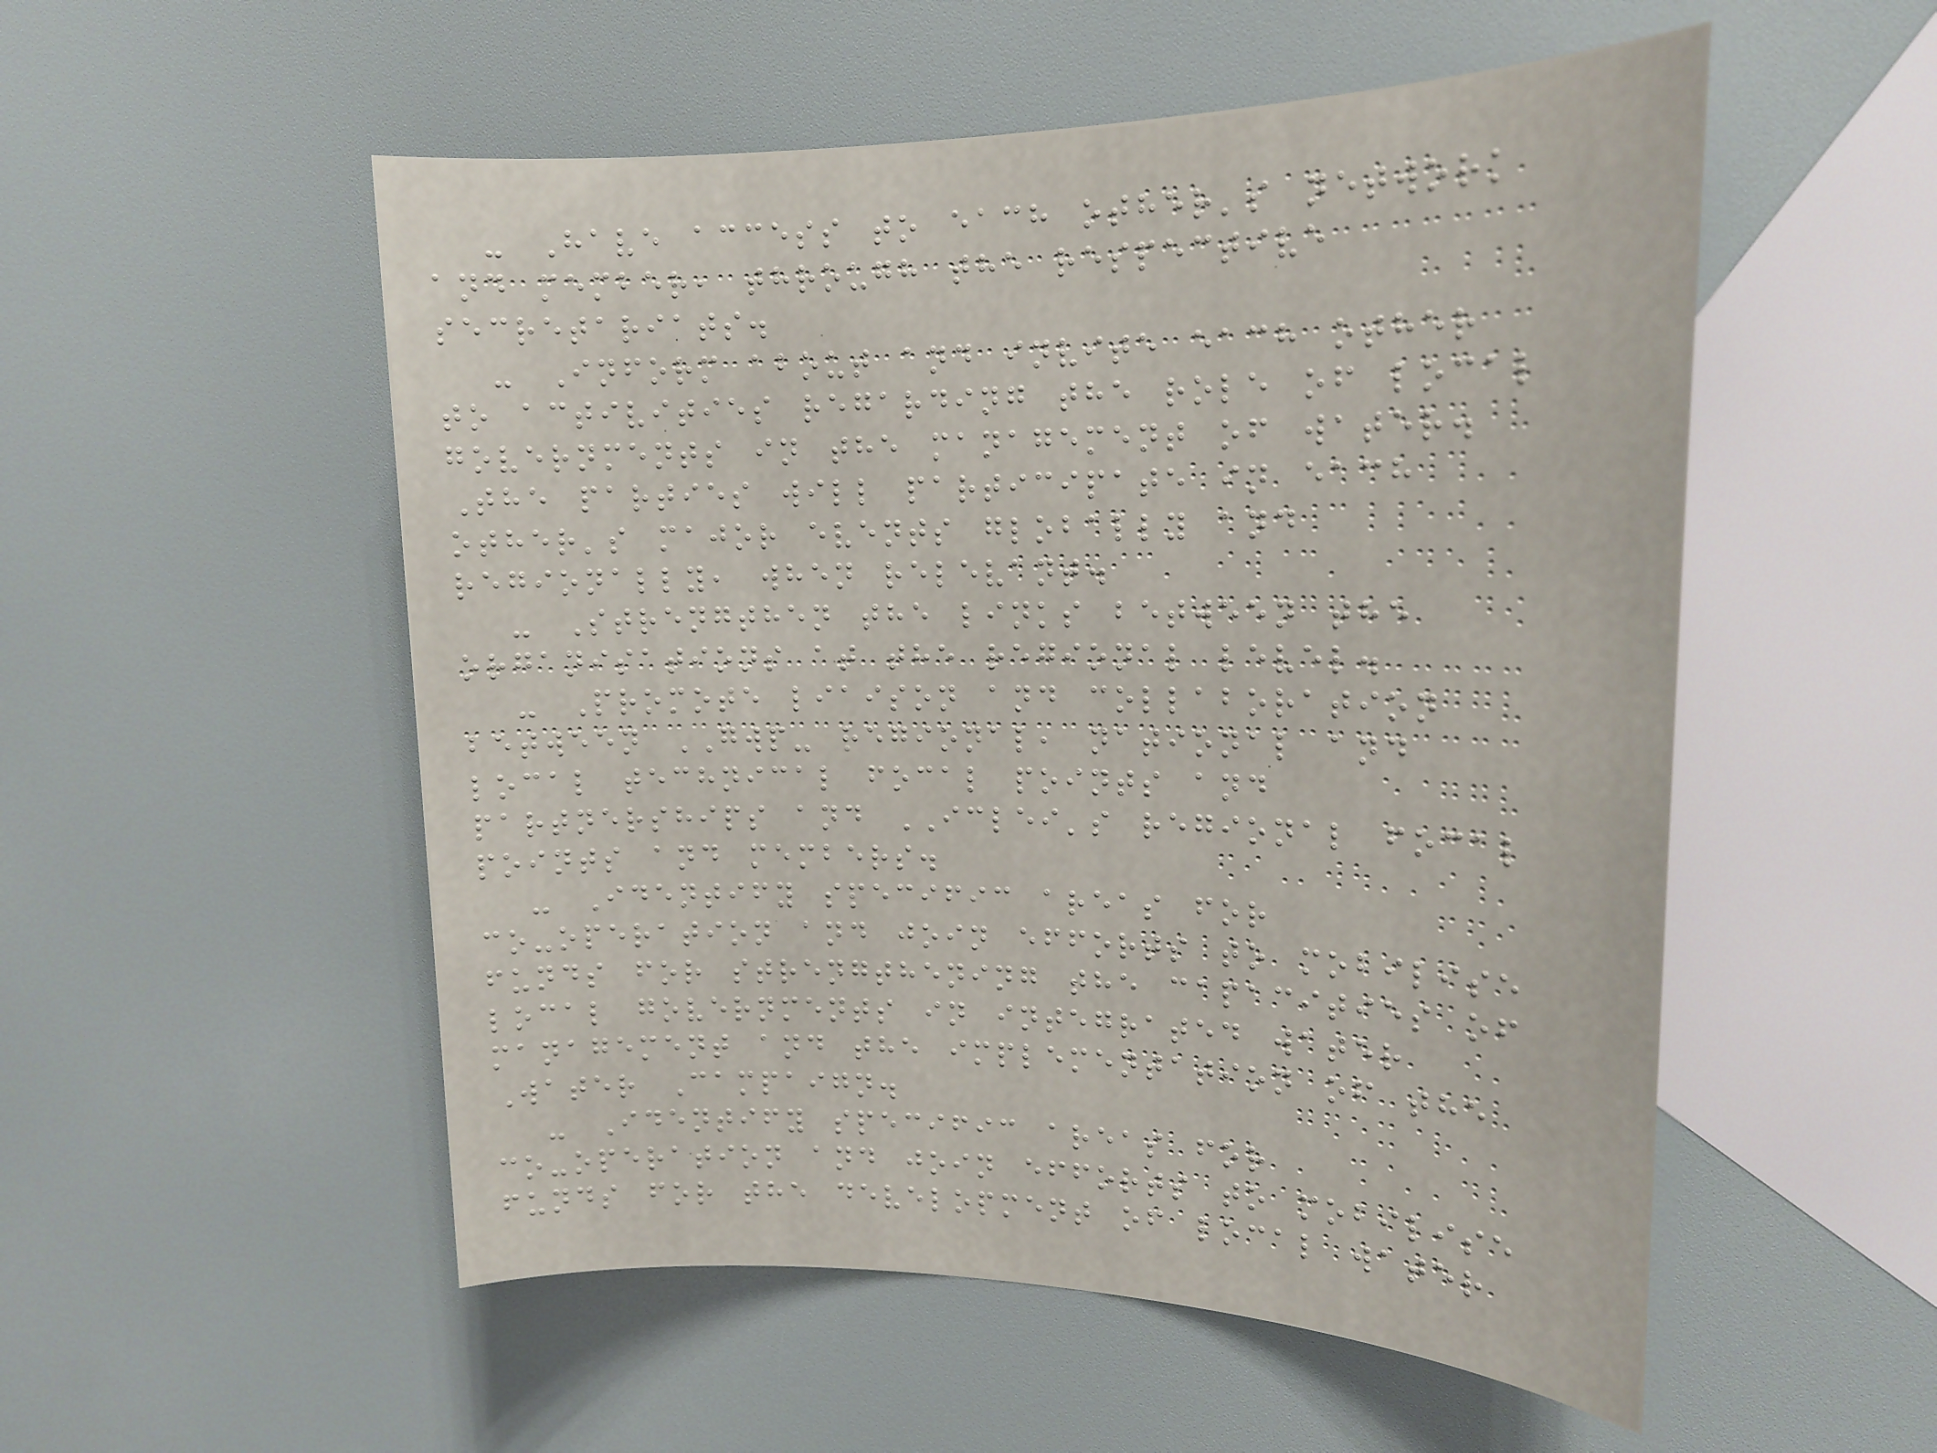- Have access to each other's network
and member, through the respective
secretariats.
- Inform about and invite each other
to activities regarding the role of local
governments in the management of water.
The parties will participate in each
other's major events globally and
regionally, when relevant.
- Strengthen the links between the
organisations at the regional level.
- Promote liaison and collaboration
between GWP- regional, national and
local technical focal points and
partnerships and ICLEI's regional focal
points and members.
- Identify specific areas for
co-operation and join efforts to mobilise
funds for strengthening the capacities of
local governments in integrated water
management and the implementation of the
Water Campaign.
- Identify specific areas for
co-operation and join efforts to mobilise
funds for the development of local water
